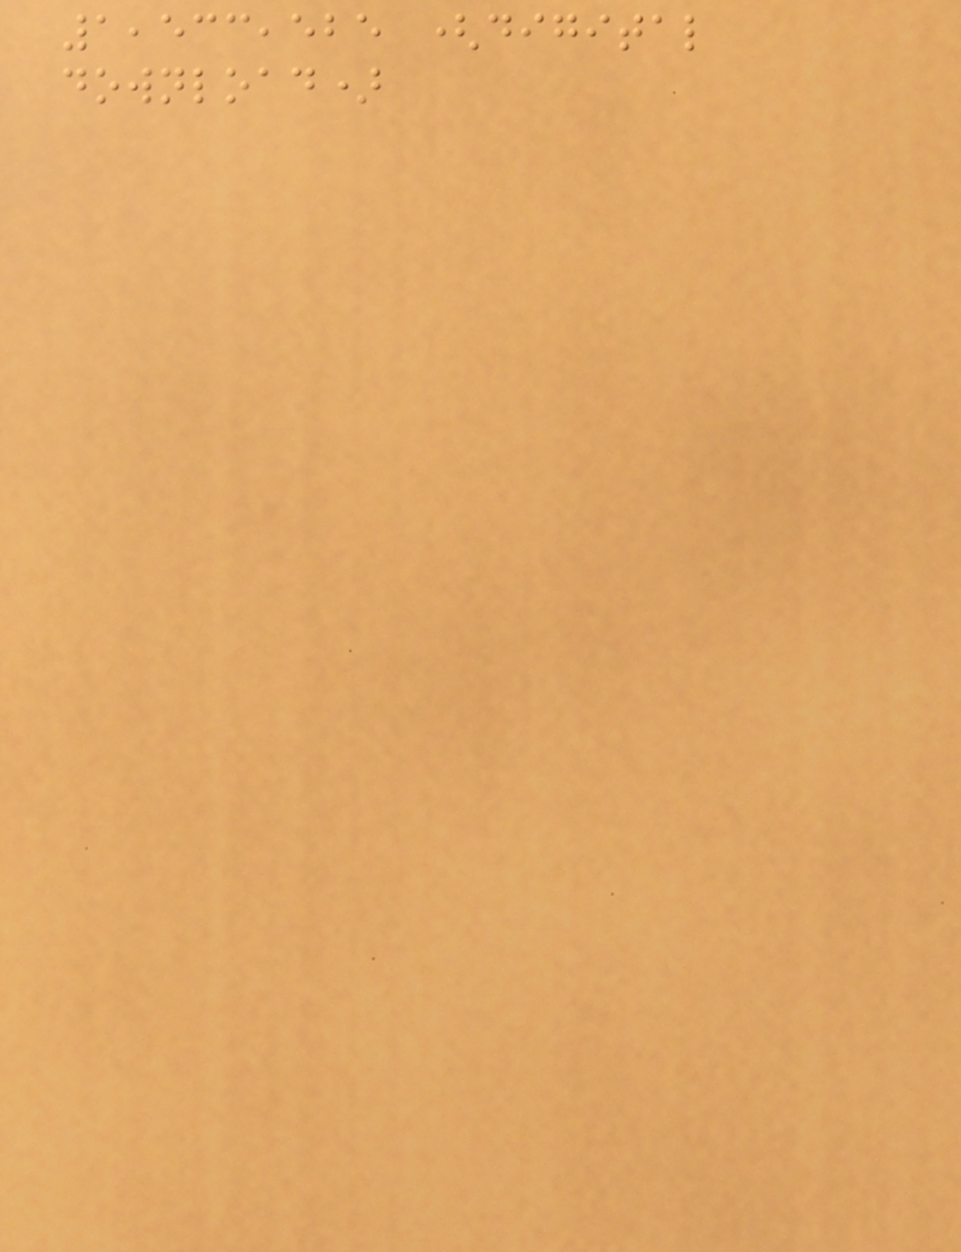1,533,525 (digital
download)
